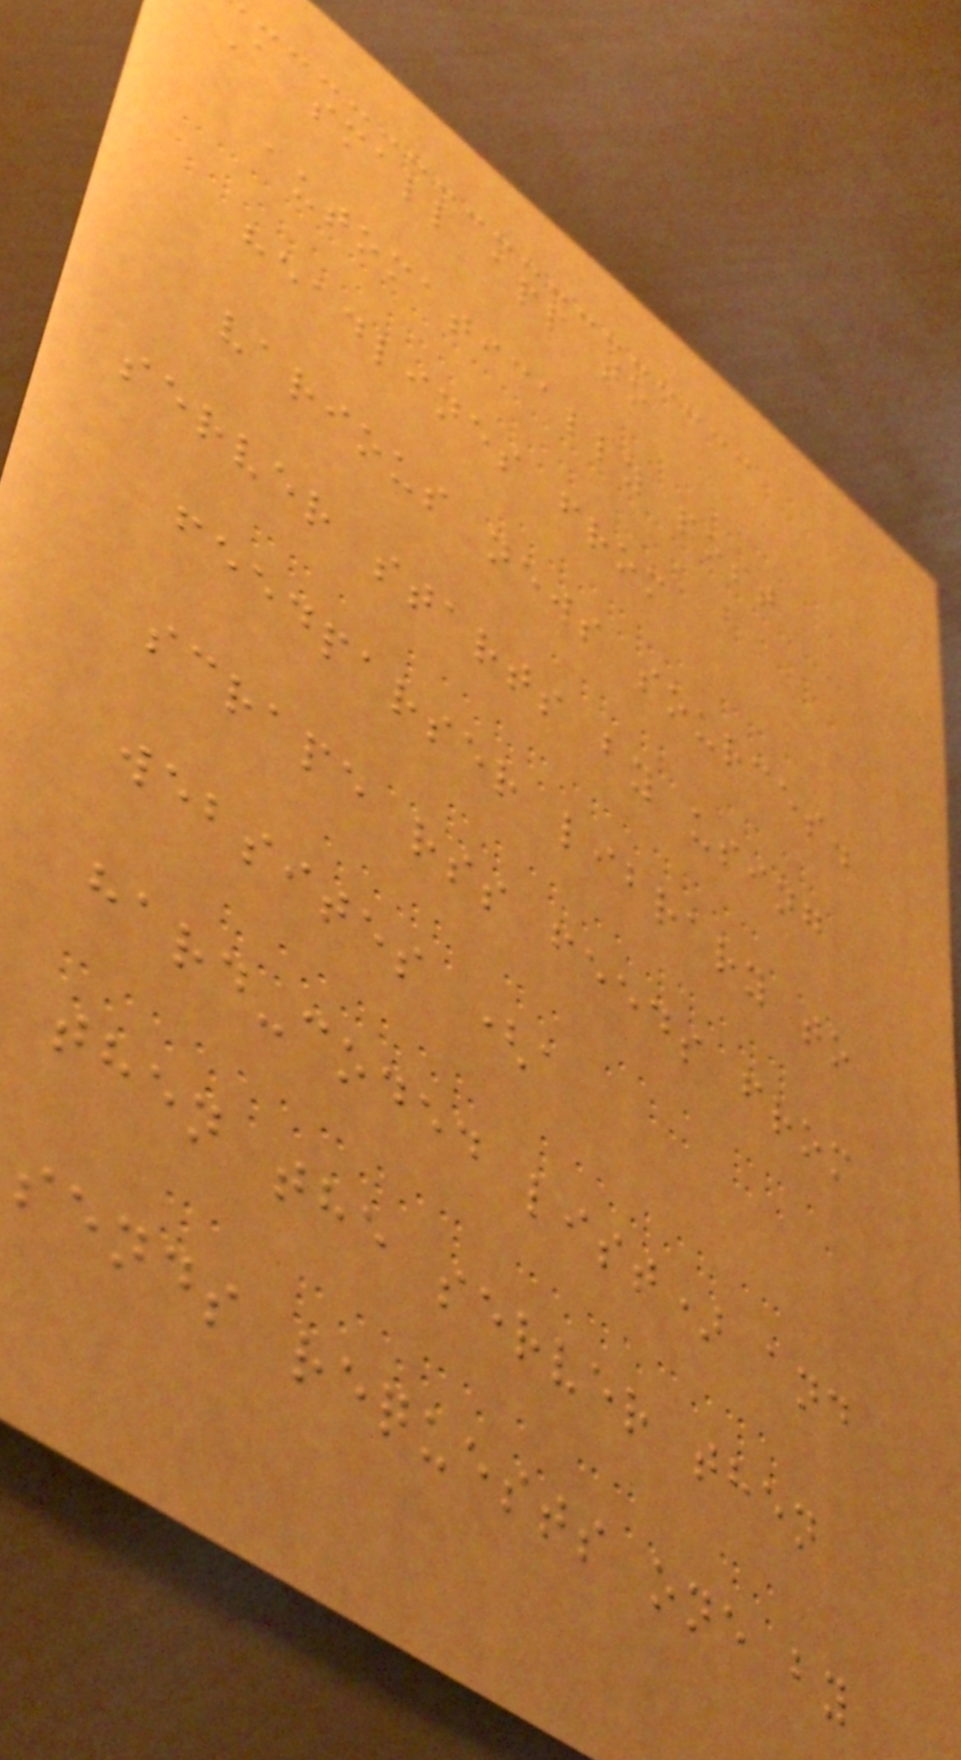A small app to
automatically post
headlines from
various news sources.
server starts by using
feedparser library to
scrape rss feeds from
websites (a
hard-coded list) and
then the server then
sends requests one by
